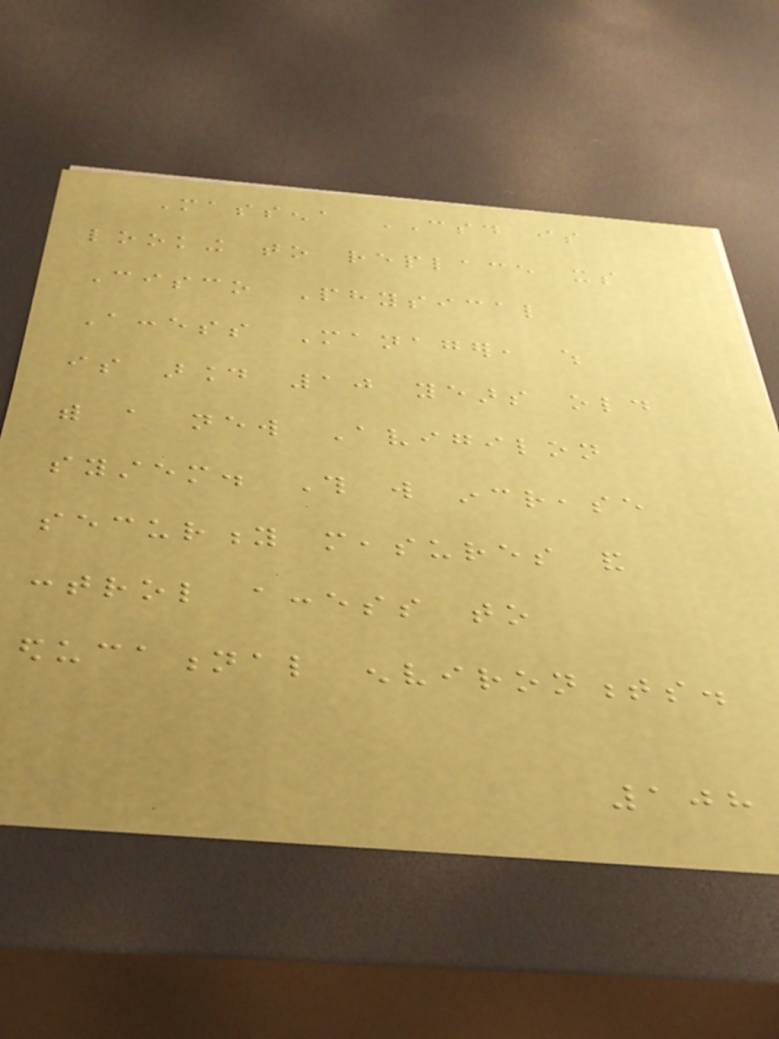Massena CSD is
looking to replace its
Cisco Physical
Access Manager, which
is around 10 years old
with a new Avigilon
system. This will increase
security measures and
control access to
educational environments.
108
